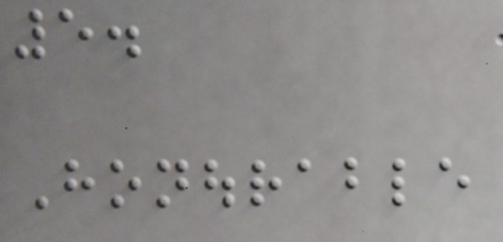5.
Honourable
